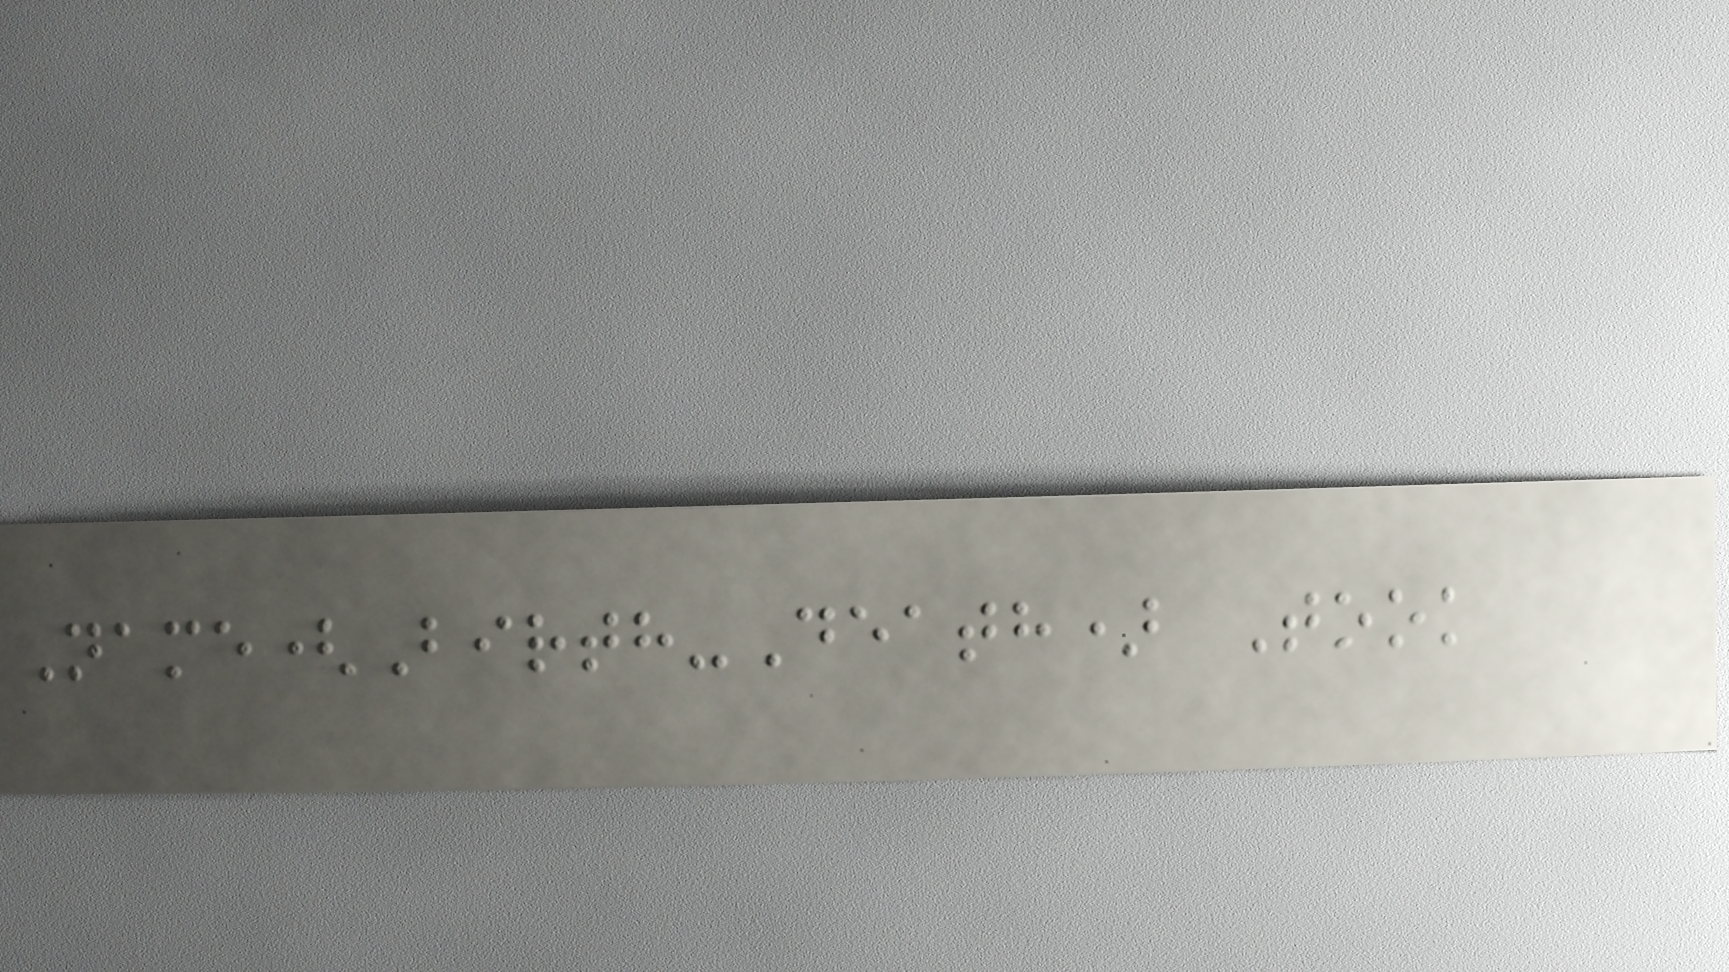Name(Birth-Death) Took
